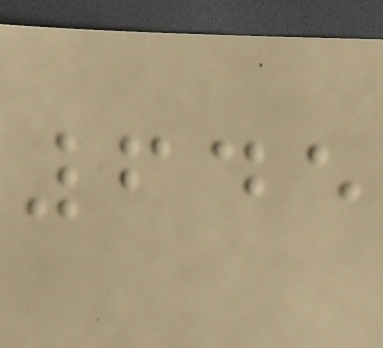645
